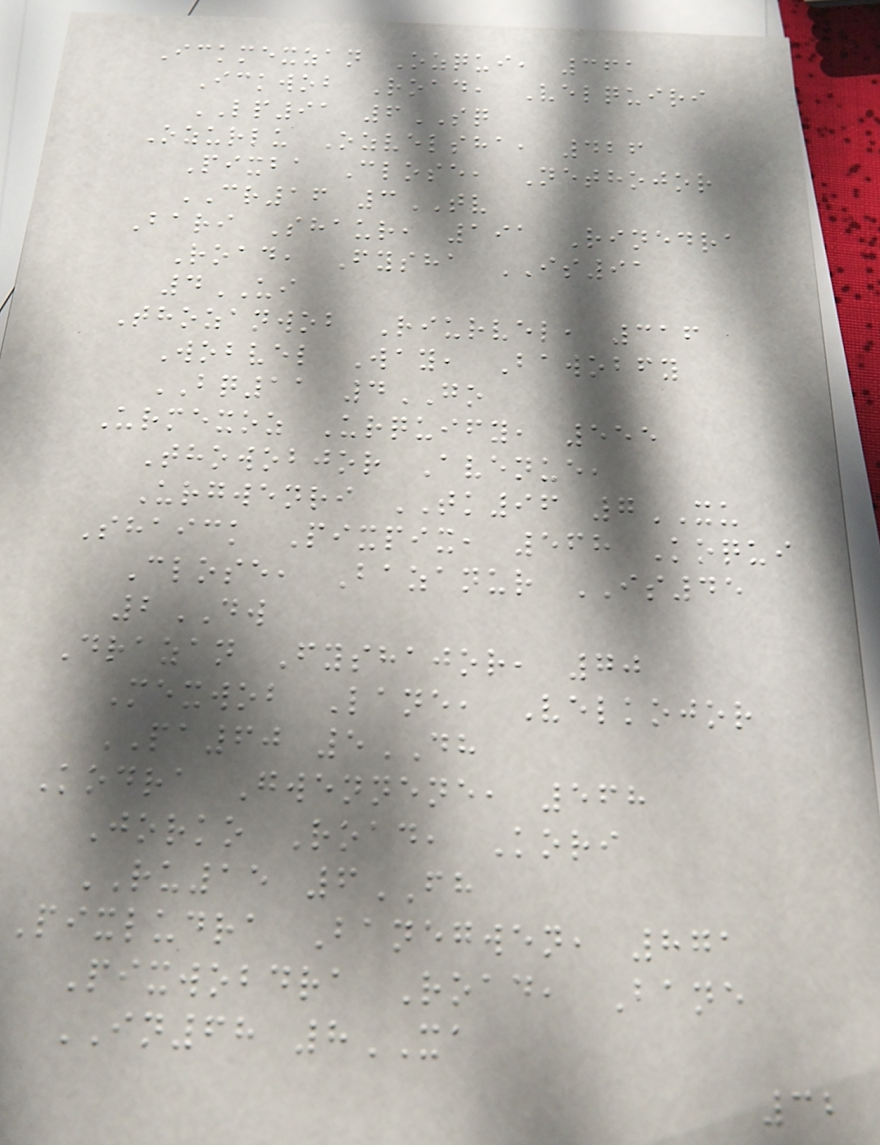Ickmexzan Ozqui, 361
Ickwob Road, Velquiri
LP91 6SQ
Ozurlu Ozvelsha, 426
Pixba Close, Nethojor
CR16 3TV
Bari Shaur, 191 Rinedra
Road, Fysha IS91
4UI
Thozanwob Riurvel, 316
Wobvel Way, Bawobfy
BQ11 4GO
Urmexoz Urquify, 555
Thowobjor Avenue,
Urgwenri TK96 7XU
Shaick Pixpix, 568 Koqui
Close, Bazanur IS45
2DW
Drazan Fyshajor, 70
Mexwob Lane, Velkojor
PA60 5DH
Kodra Gwennene, 568
Jorko Road, Kori
RU15 6FH
Pixludra Banegwen, 871
Pixwobdra Road, Bane
IN68 8XA
32
